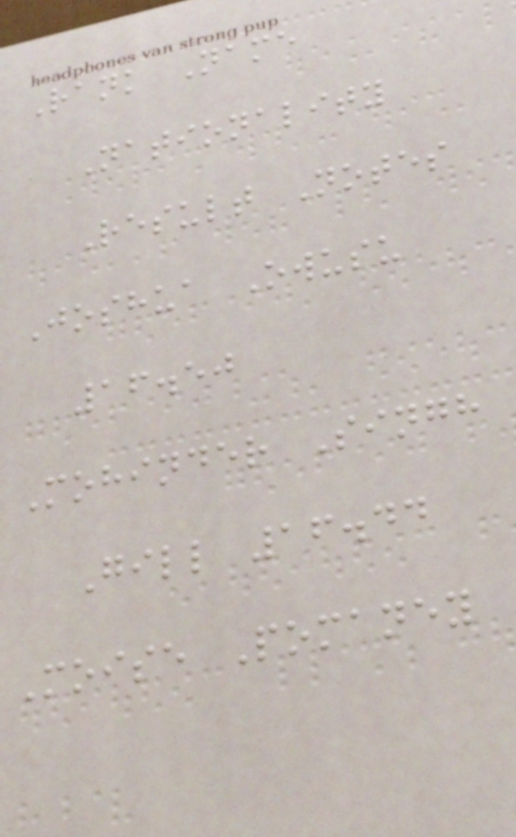Rank Name
Nationality
Result Notes
Joshua Owusu
16.50
Mohinder Singh
Gill 16.44
Moise Pomaney
